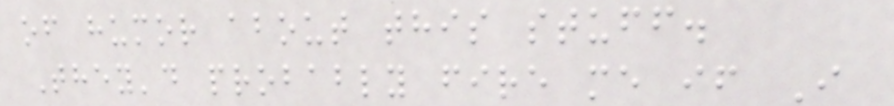of humor about this stuff.
They'd probably fire me if I
